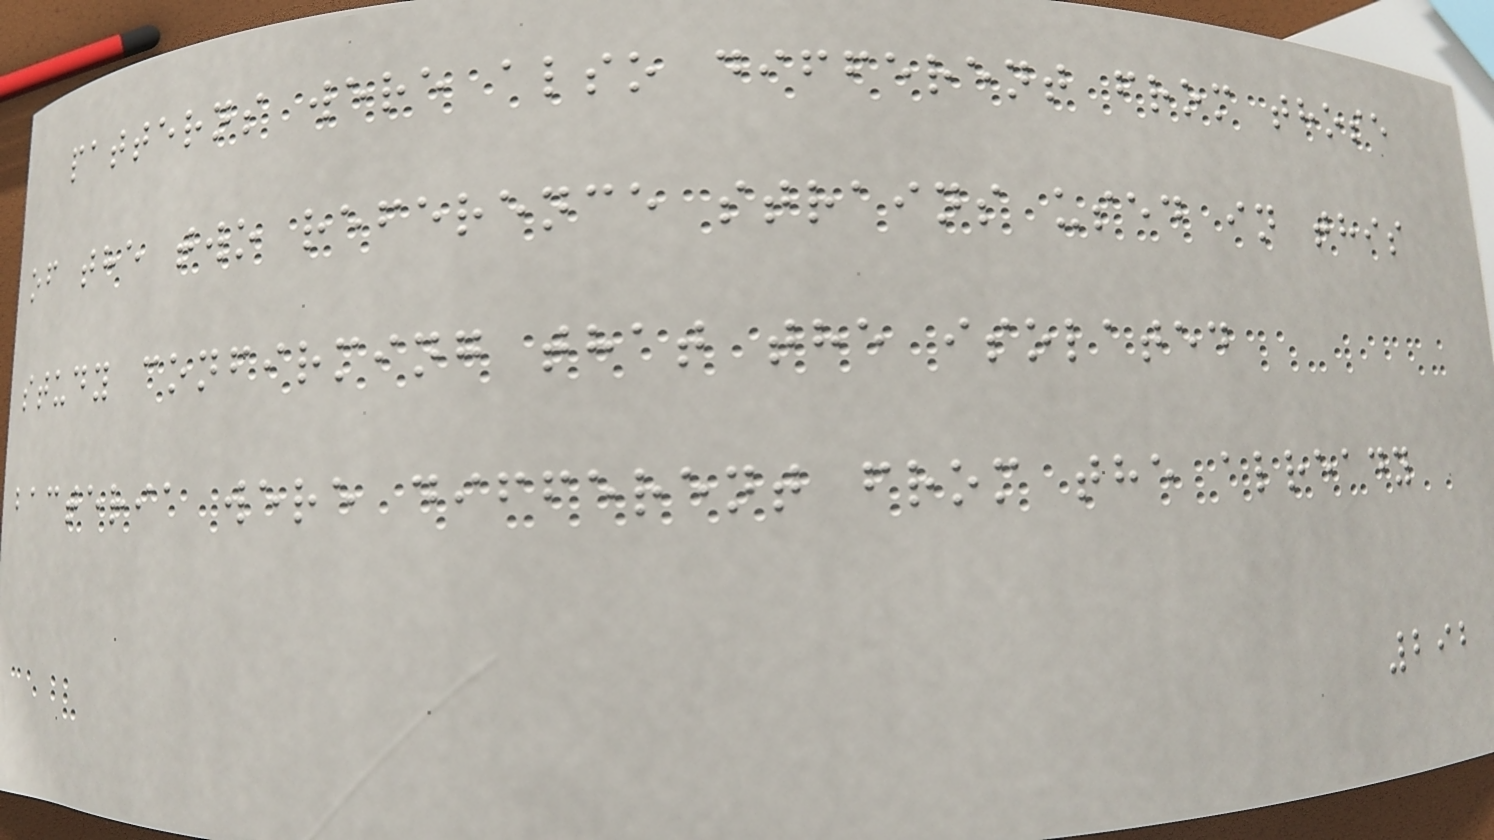patterns were also different from those
of the two reference strains used in this
study confirming that the isolated
bacteria were different from the already
292
